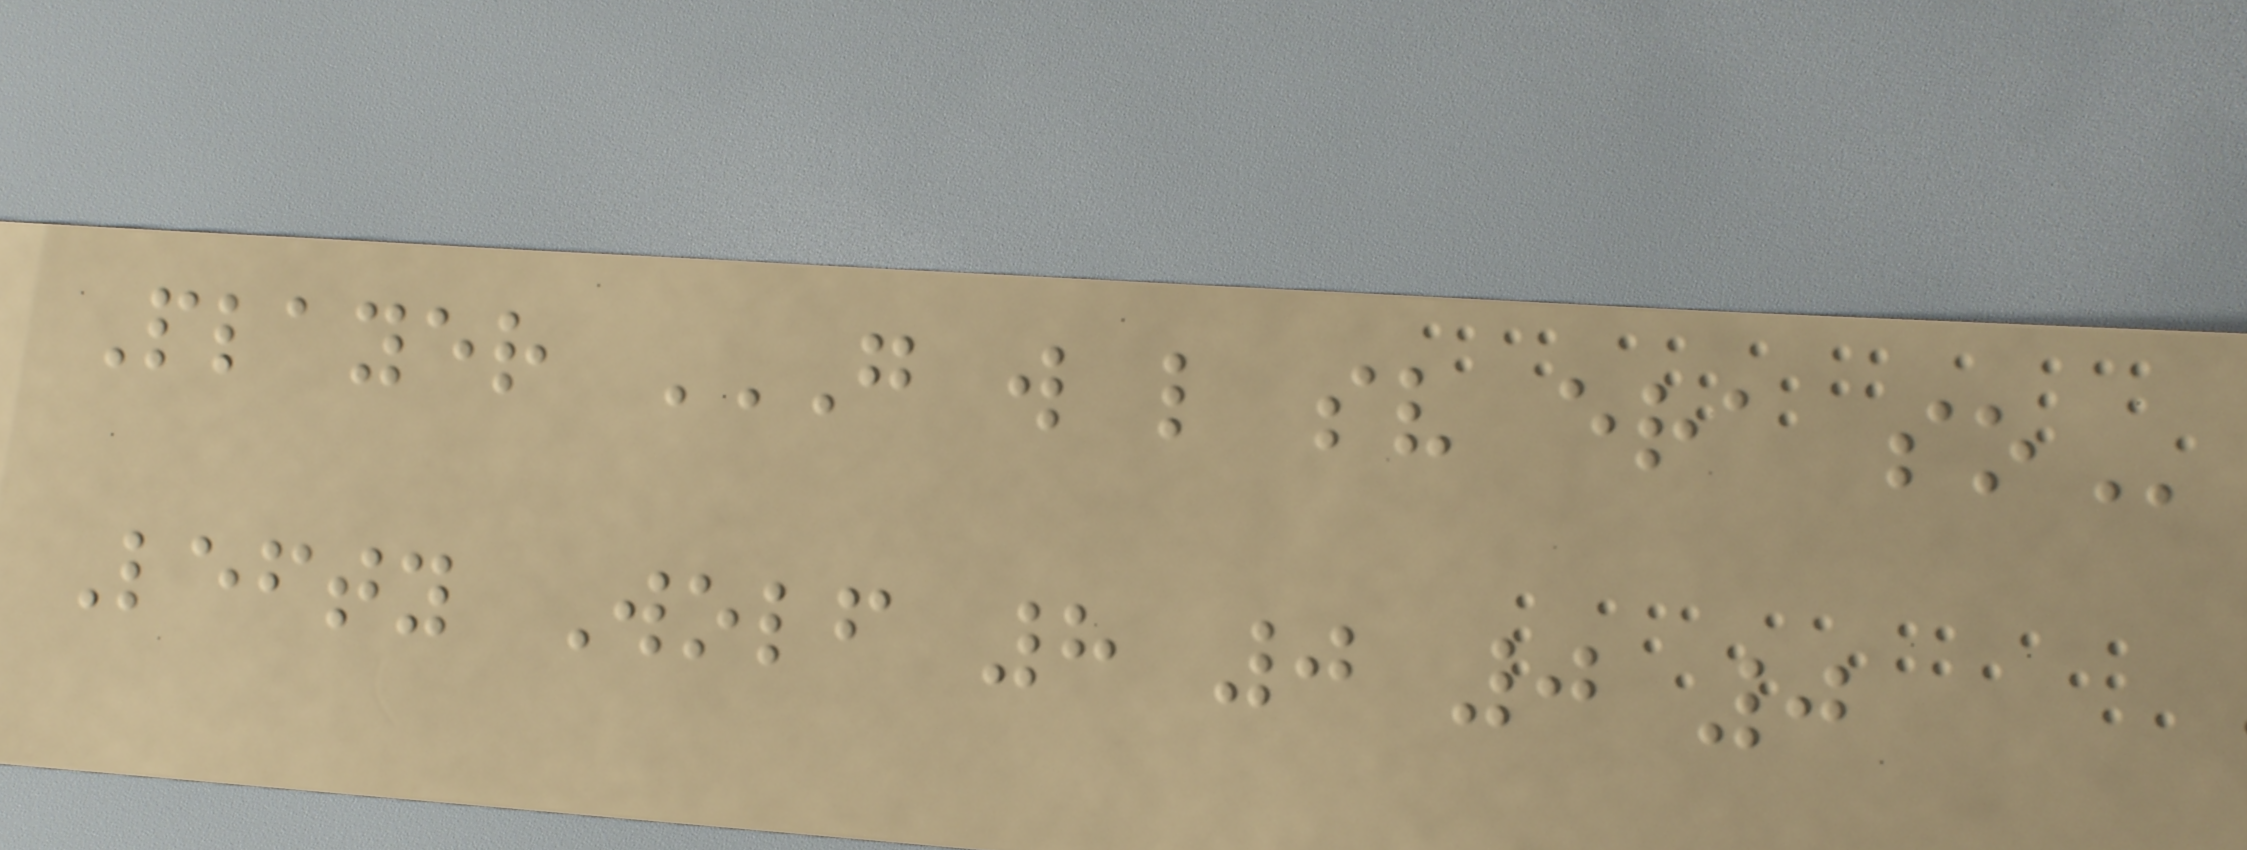Player G W L SV ERA SO
Lefty Wolf 8 0 0 0
